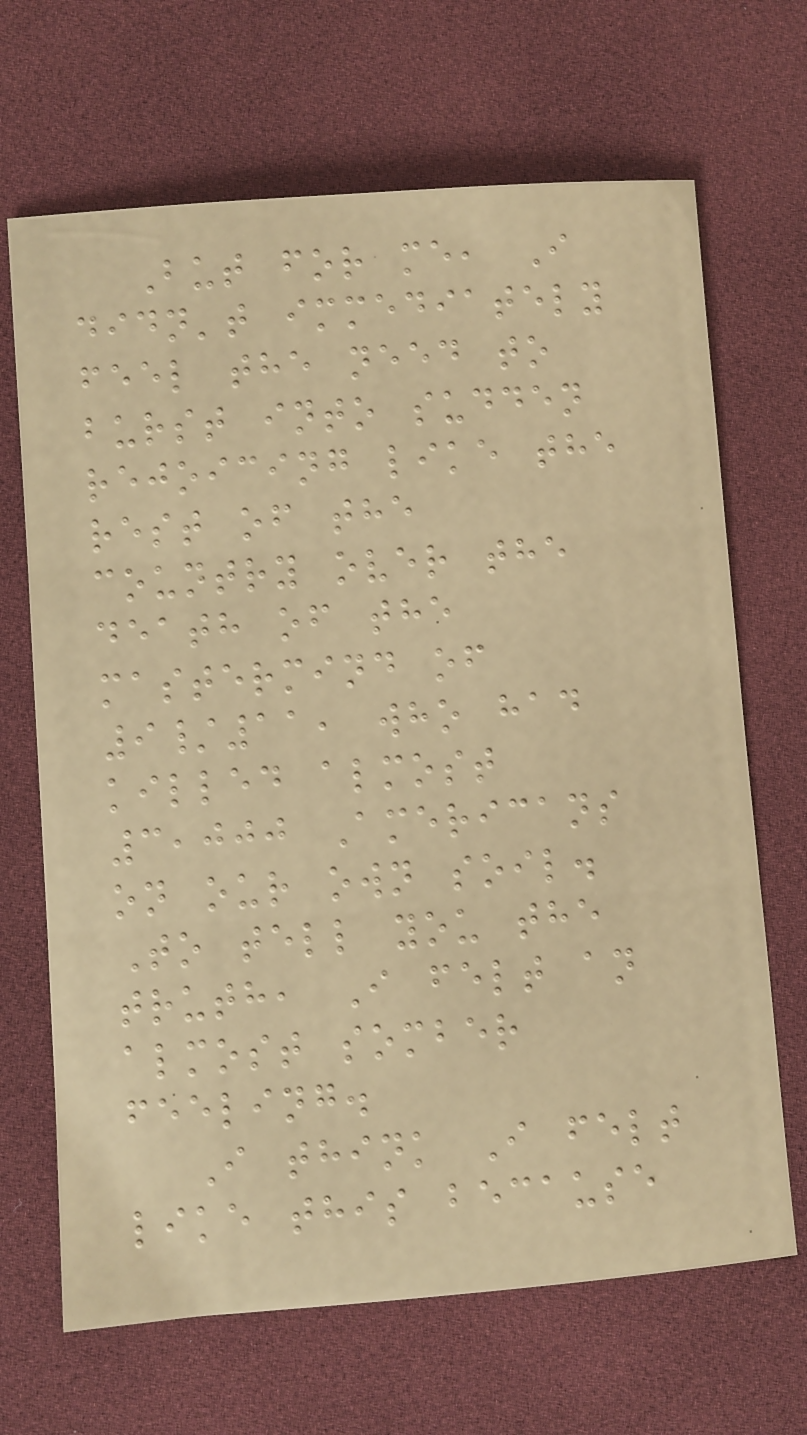But for me, I
didn't immediately
feel the need to
burst into sudden
rejoicing like the
rest of the
country over the
death of the
mastermind of
9/11, who had
killed almost
3,000 Americans
on our own soil.
To tell you the
truth, I felt an
almost somber
feeling.
I think I felt
like this because
